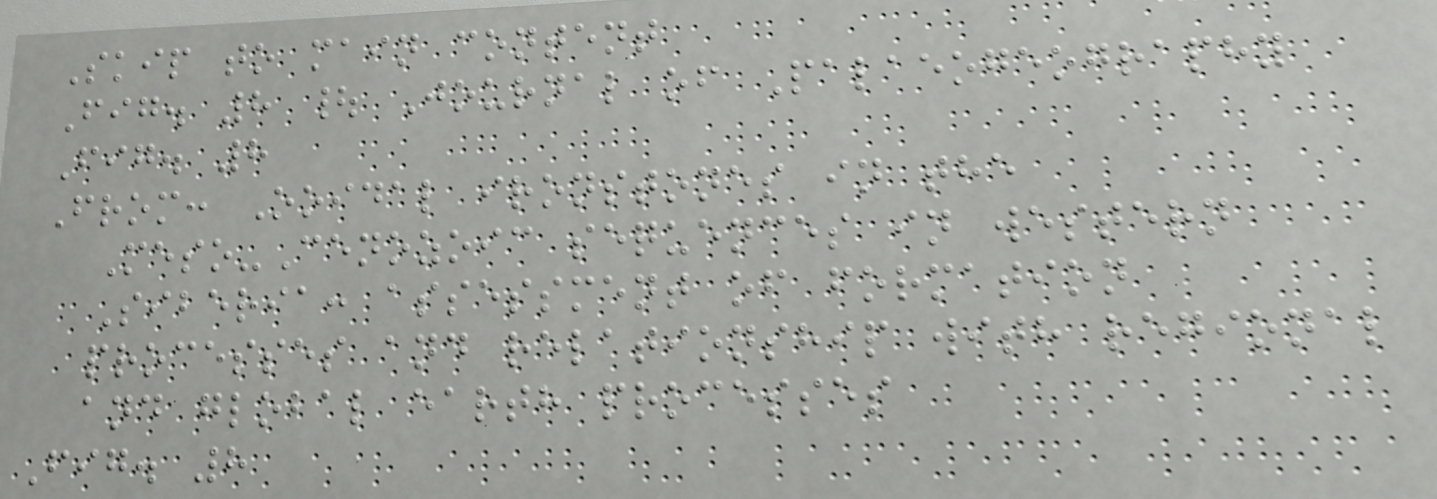Skip to main content
Fig. 8 | Journal of Palaeogeography
Fig. 8
From: Ooidal ironstones in the
Meso-Cenozoic sequences in western
Siberia: assessment of formation
processes and relationship with regional
and global earth processes
Fig. 8
